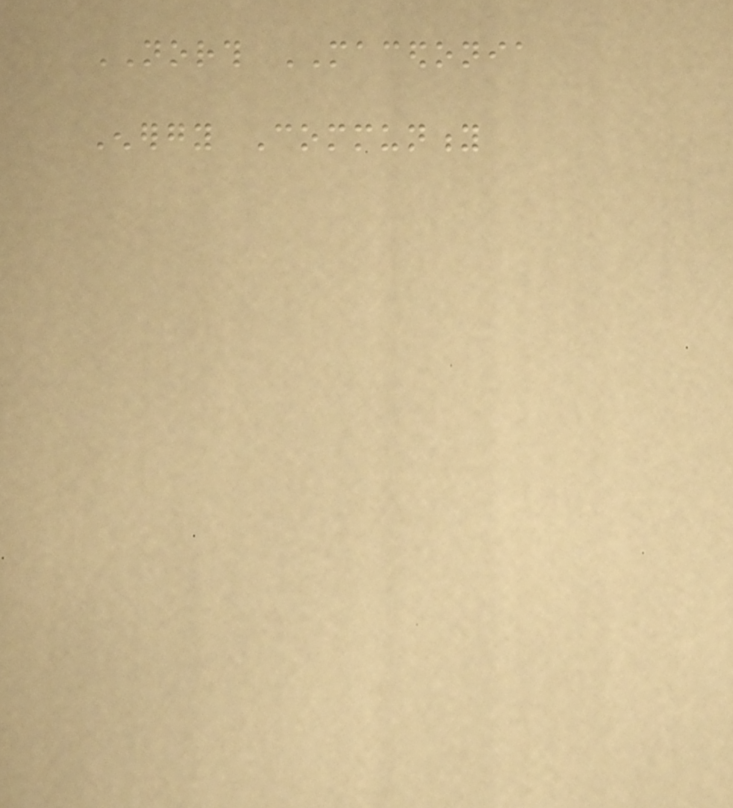NORTH MACEDONIA
Energy Community
